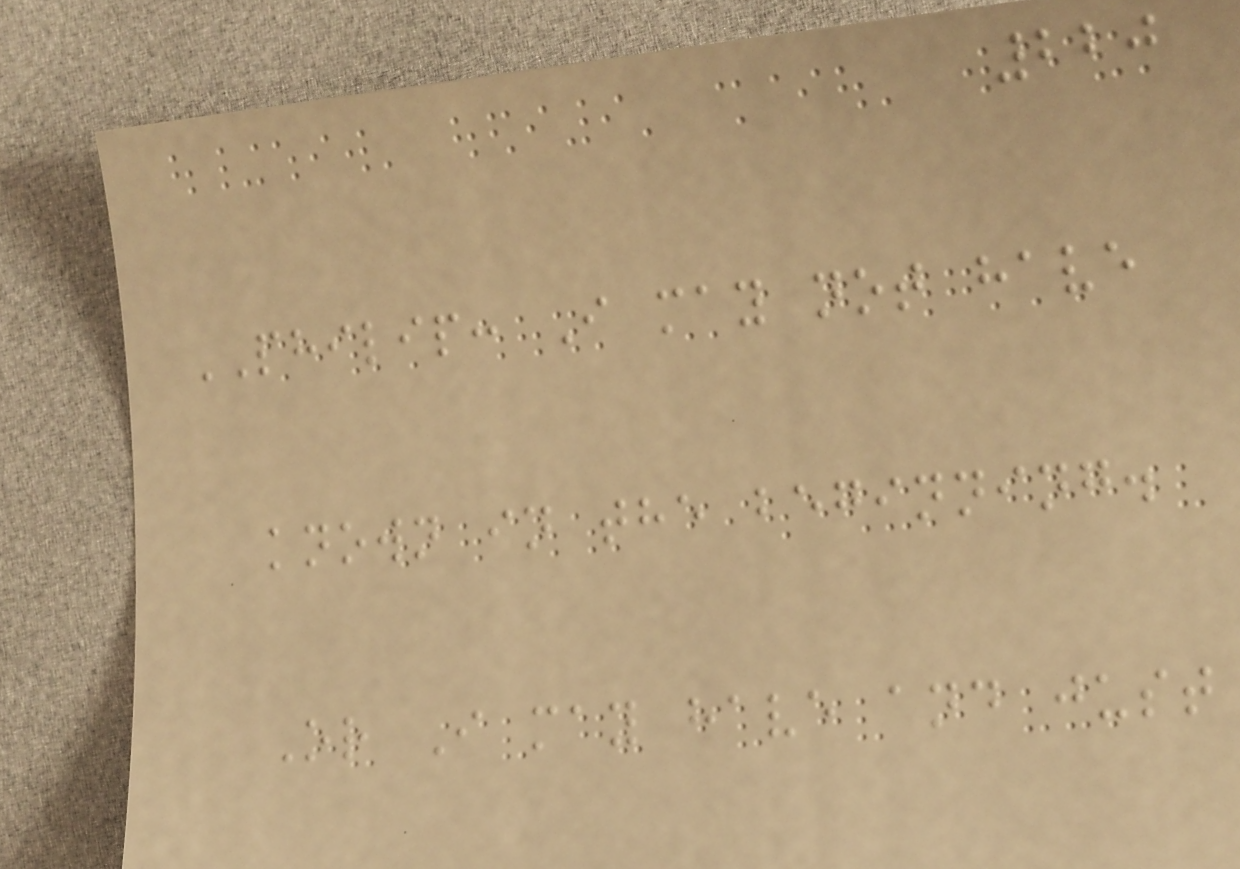220
PHILIP: I may not have
known in the beginning.
Or I may have and just
